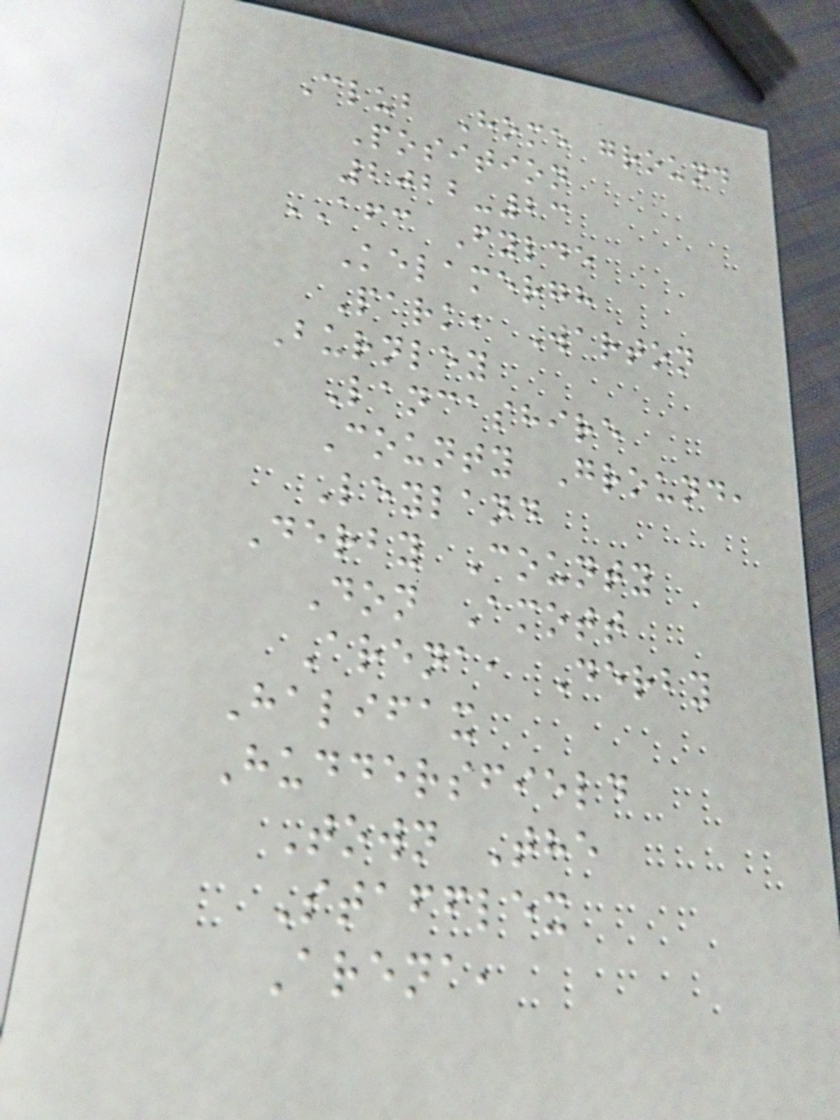Club Home ground
Position
2022-23
AFC Fylde
Kelamergh
Park, Warton
Burnley
Lancashire
County Ground,
Leyland
Derby County
Don Amott
Arena, Derby
Halifax
Huddersfield
Town The
Stafflex
Arena,
